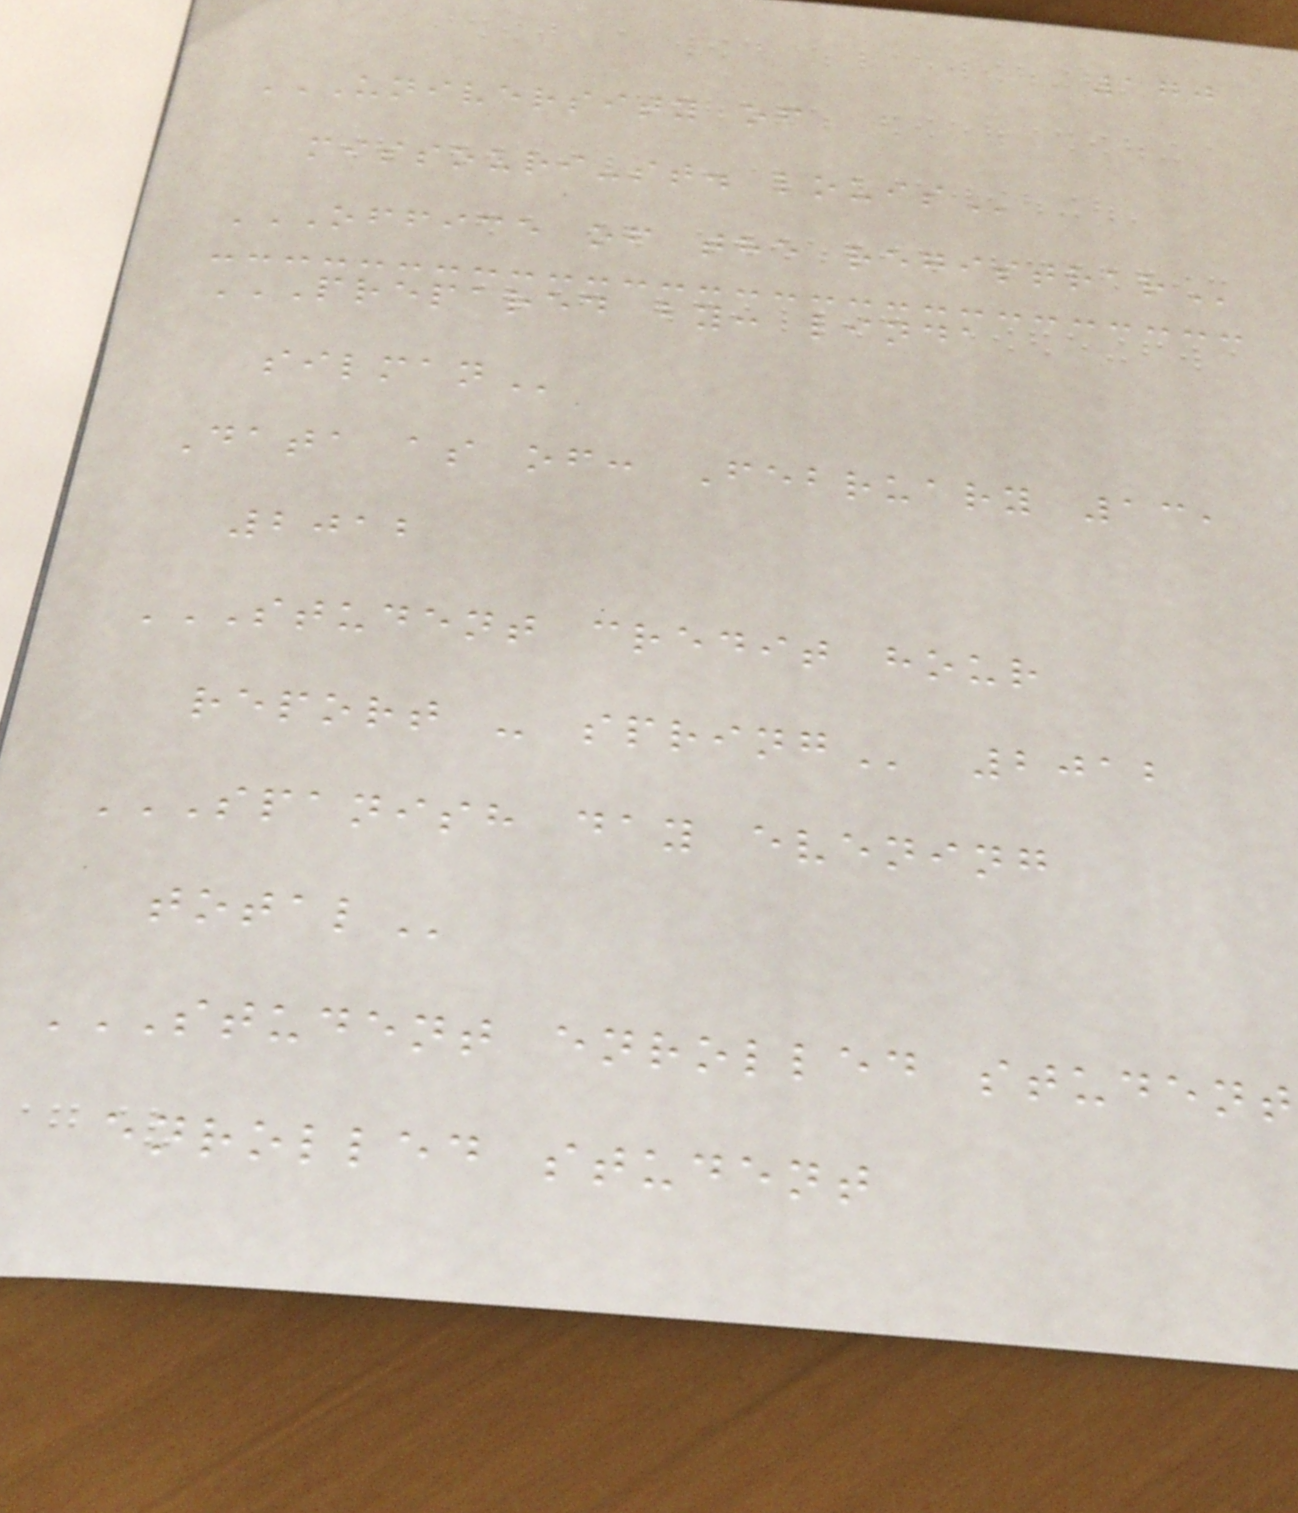170
UNIVERSITY OF
MISSOURI-ST. LOUIS
OFFICE OF THE REGISTRAR
PREPARED BY: LINDA
SILMAN
Data as of: February 13,
2012
STUDENT CREDIT HOUR
REPORT - SPRING 2012
SPANISH DAY EVENING
TOTAL
STUDENT ENROLLED STUDENT
ENROLLED STUDENT
